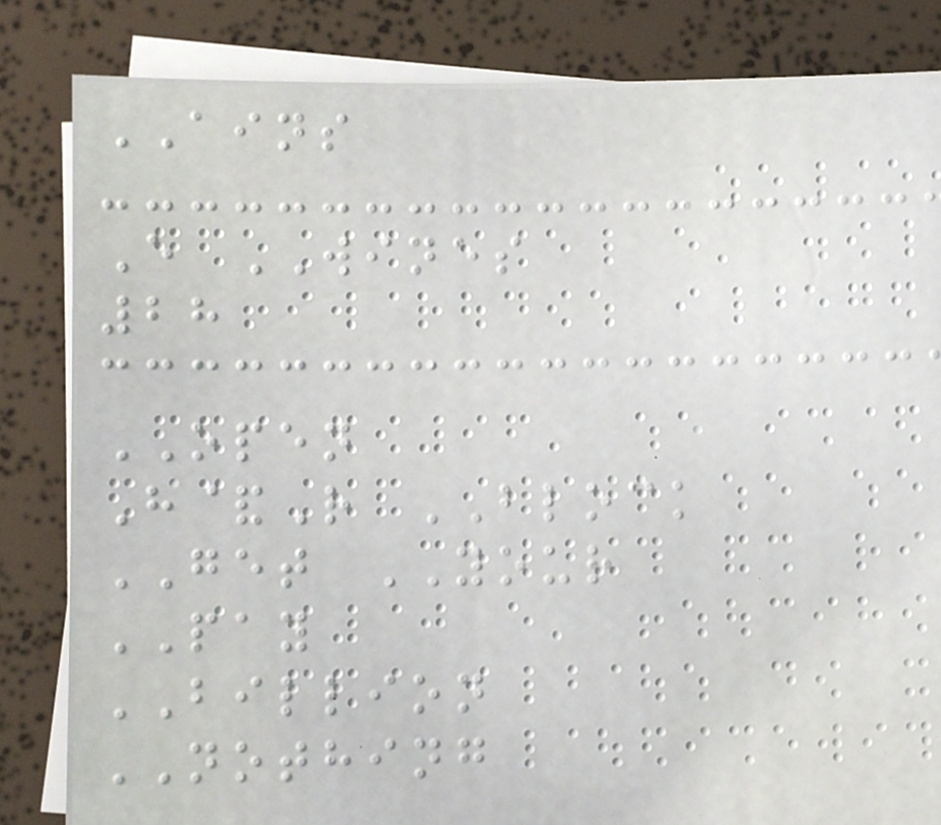AINS
E WINES
28
OPEN
H&R BLOCK
GET YOUR
PAY
BILLION
NOTHING
